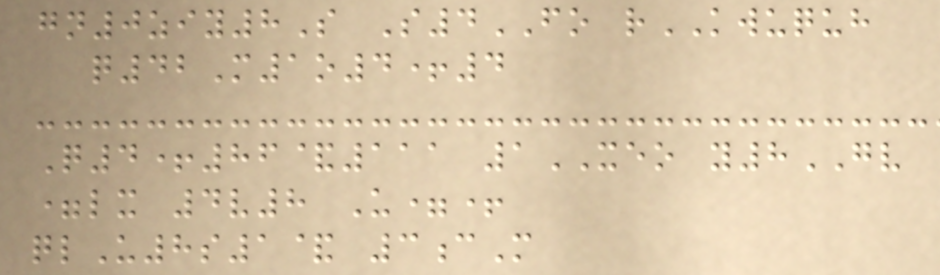gn0ziy8S S4FO rKWUQUH
q42M1o4+4
Q4+86&111 1XEO y8GV
=lx 4v8 U=+
qlU8s1& 3cM
